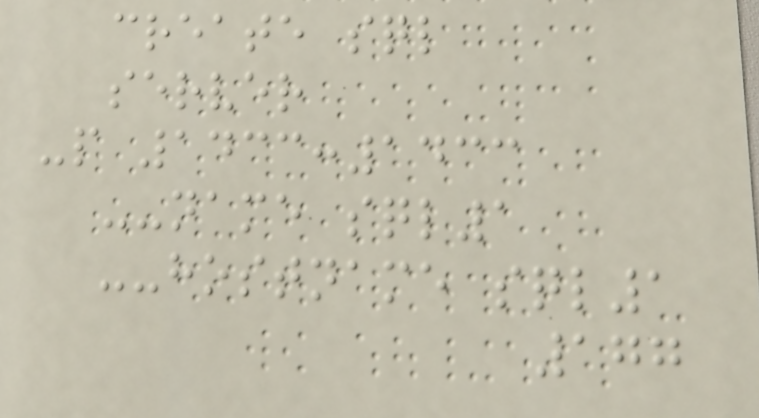create sql
server
-p 1433:1433
--name sql1
--hostname sql1
177
